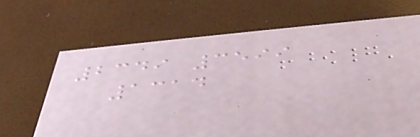2349 3599
1314
